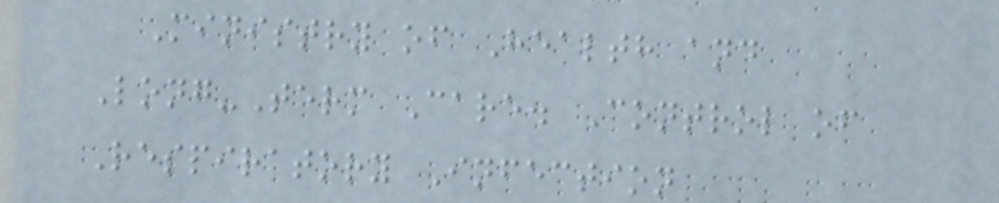Ministry of Health and
Long-Term Care. Control of
Respiratory Infection
